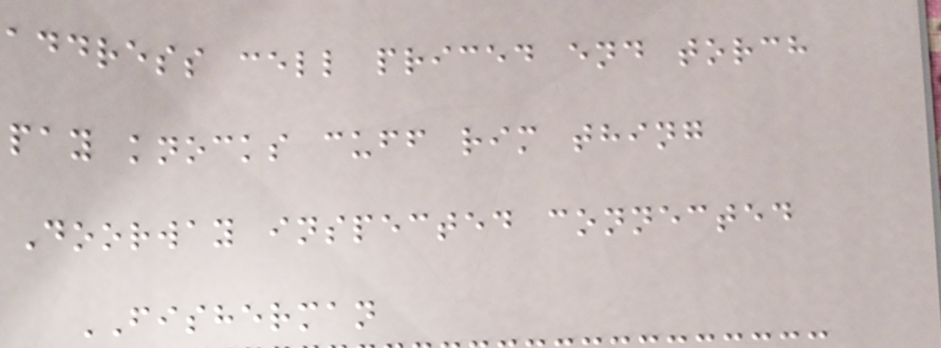address cell priced end torch
pay knocks cuff rim thing
Doorway inspected connected
FISHERMAN
